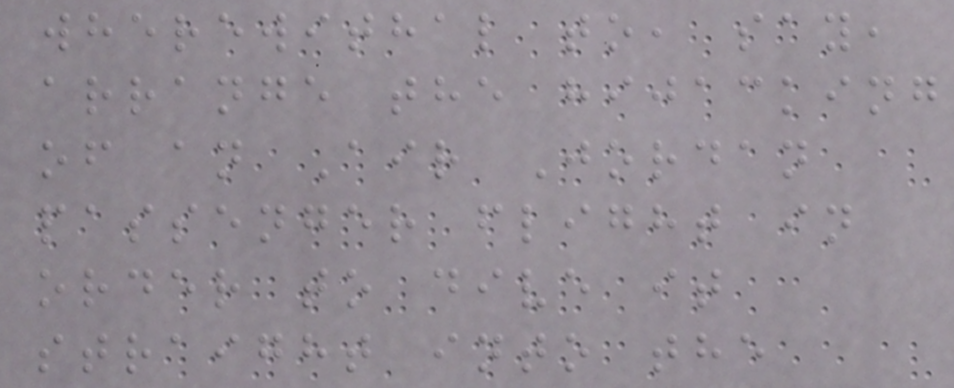wherewithal to, say,
arrange the hijacking
of an Air Jordan
passenger flight in
order to dive it
straight into the
